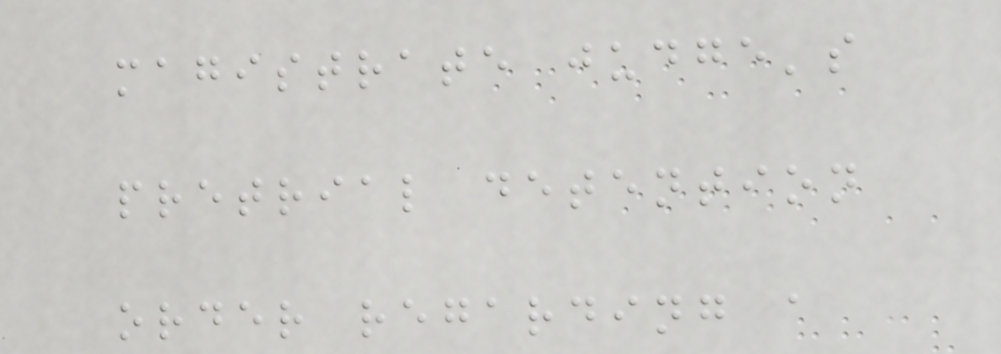magistrate judge's
pretrial detention
order regarding a
